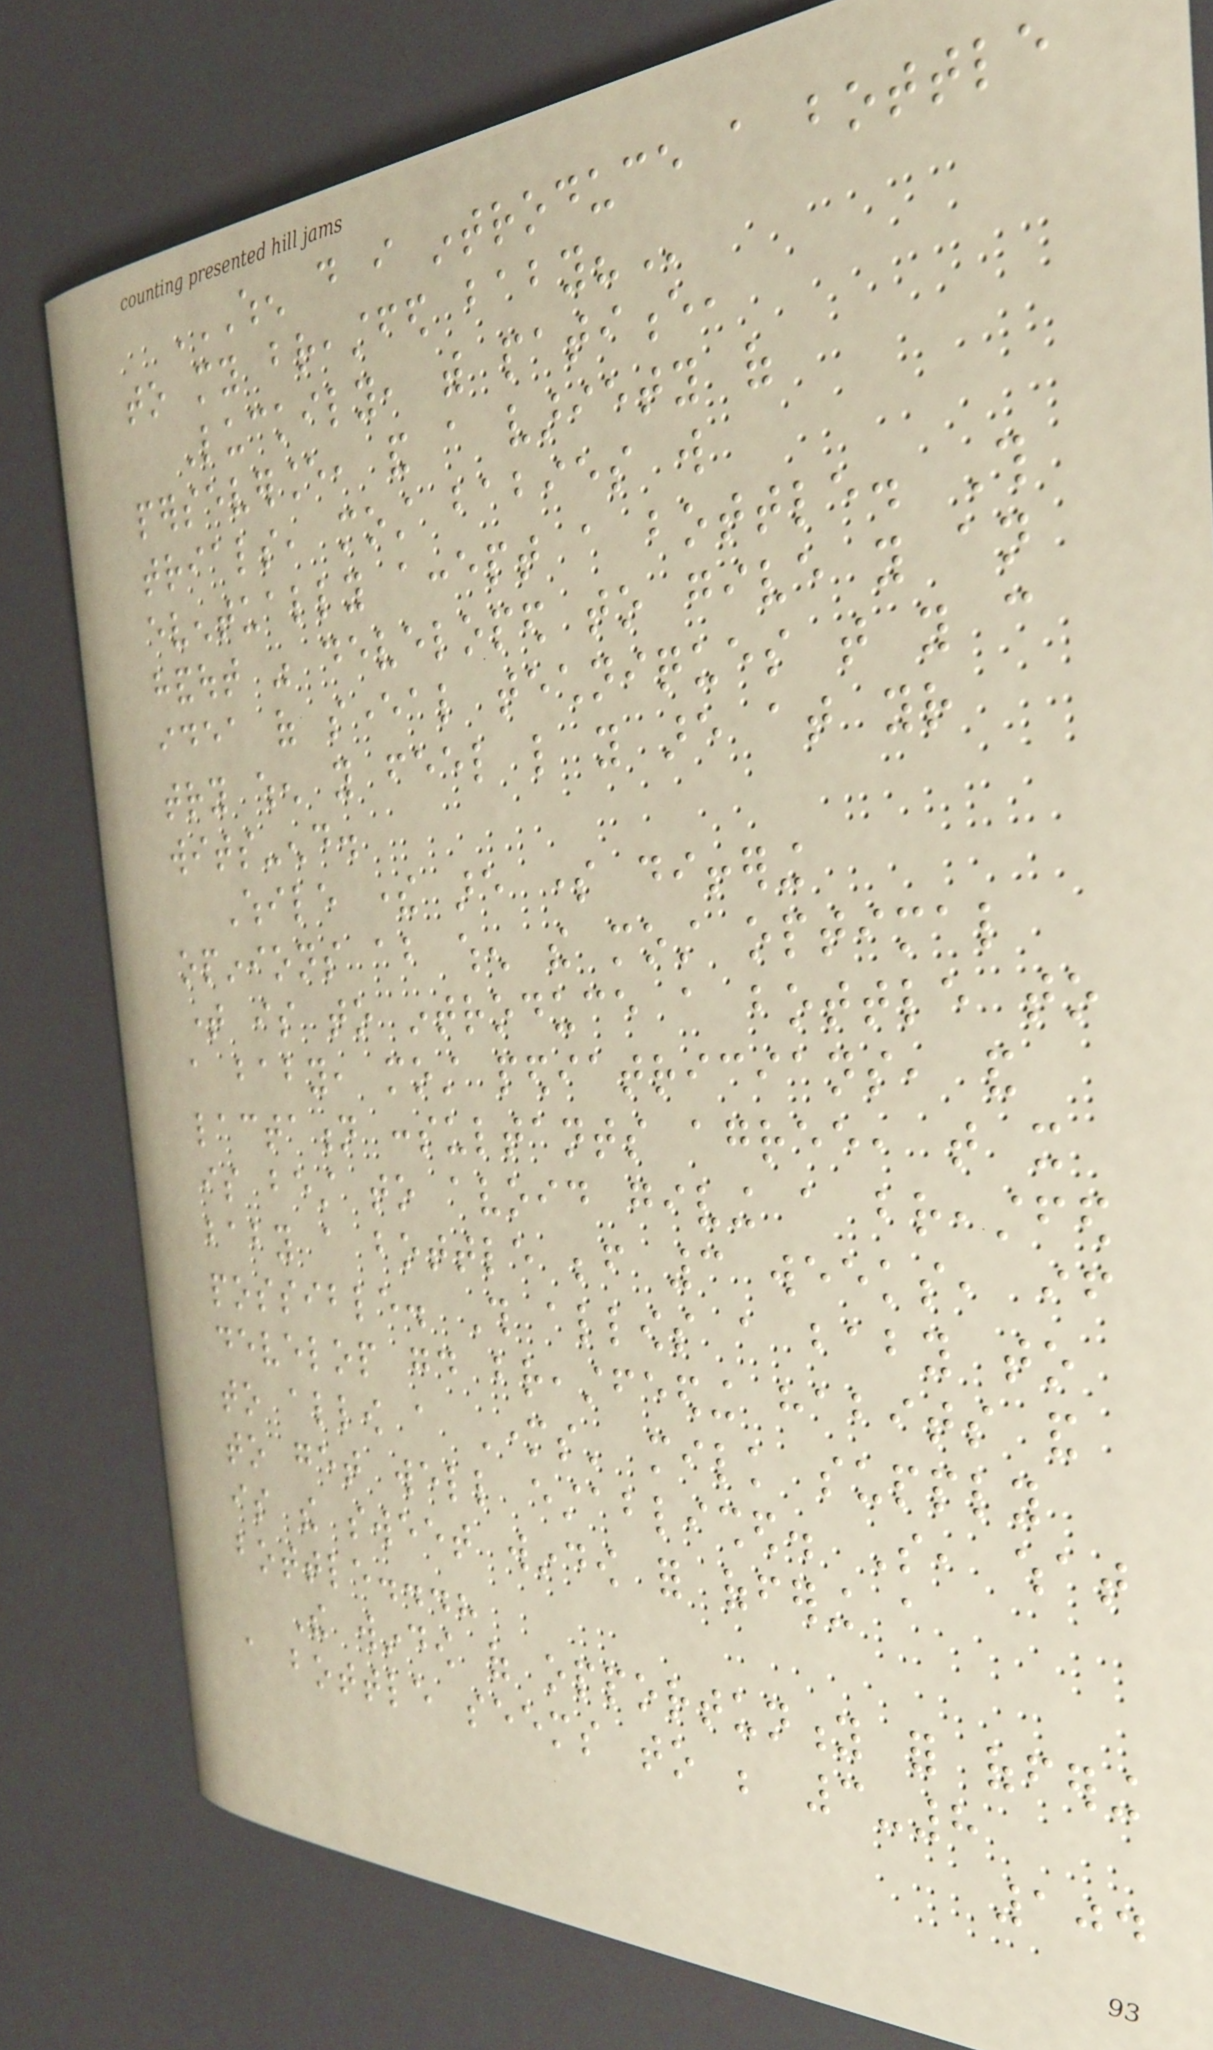WHEN DO I INTRODUCE A BOTTLE
TO MY BREASTFED BABY?
Luckily, with patience,
perseverance, and a variety of
trials, most babies will
eventually accept a bottle. This
handout was developed to give you an
idea of several techniques that you can
try when you feel like you are at your
wits-end.
While there are some differing
opinions about when the most optimal
time is to introduce a bottle to
a baby, most pediatricians, and
lactation consultants agree, that it
is best to avoid giving a breastfed
baby a bottle before 3 weeks, if
possible. This allows a baby to
develop good breastfeeding habits and
to allow a Mothers' milk supply
to get well established. So, what
is the sweet window for offering a
bottle...?
The window of opportunity for offering
a bottle seems to be 3-8
104
